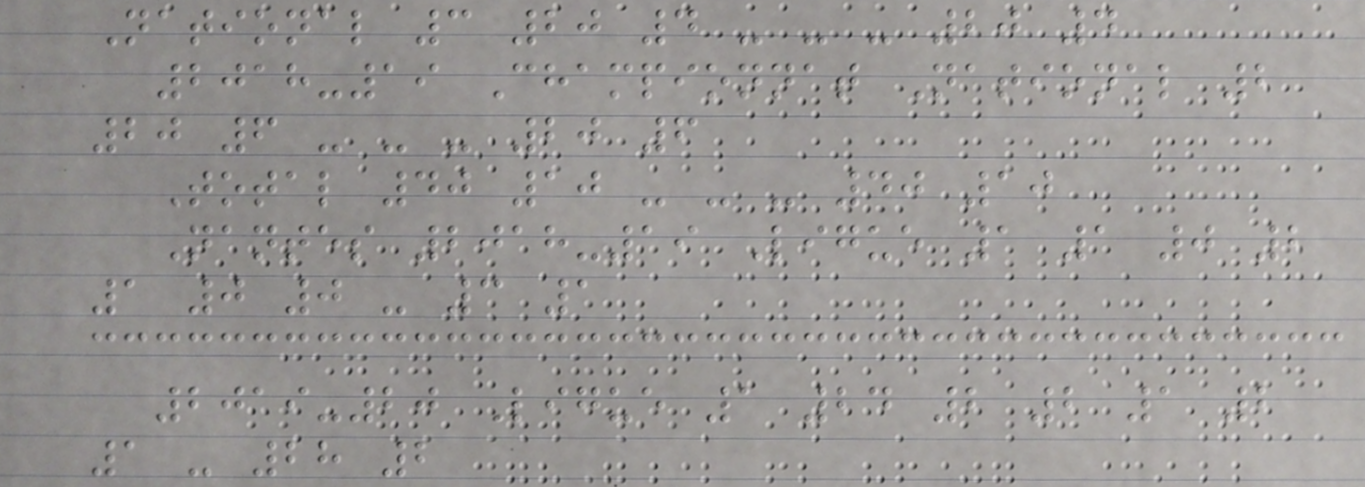National 3 20 4 - - - 20 4
2018-19 Championnat National 2
20 6 - - - 20 6
Total 40 10 - - - 40 10
Nantes 2018-19 Ligue 1 1 0 2
1 0 0 - 3 1
2019-20 Ligue 1 24 2 2 1 2
1 - 28 2
